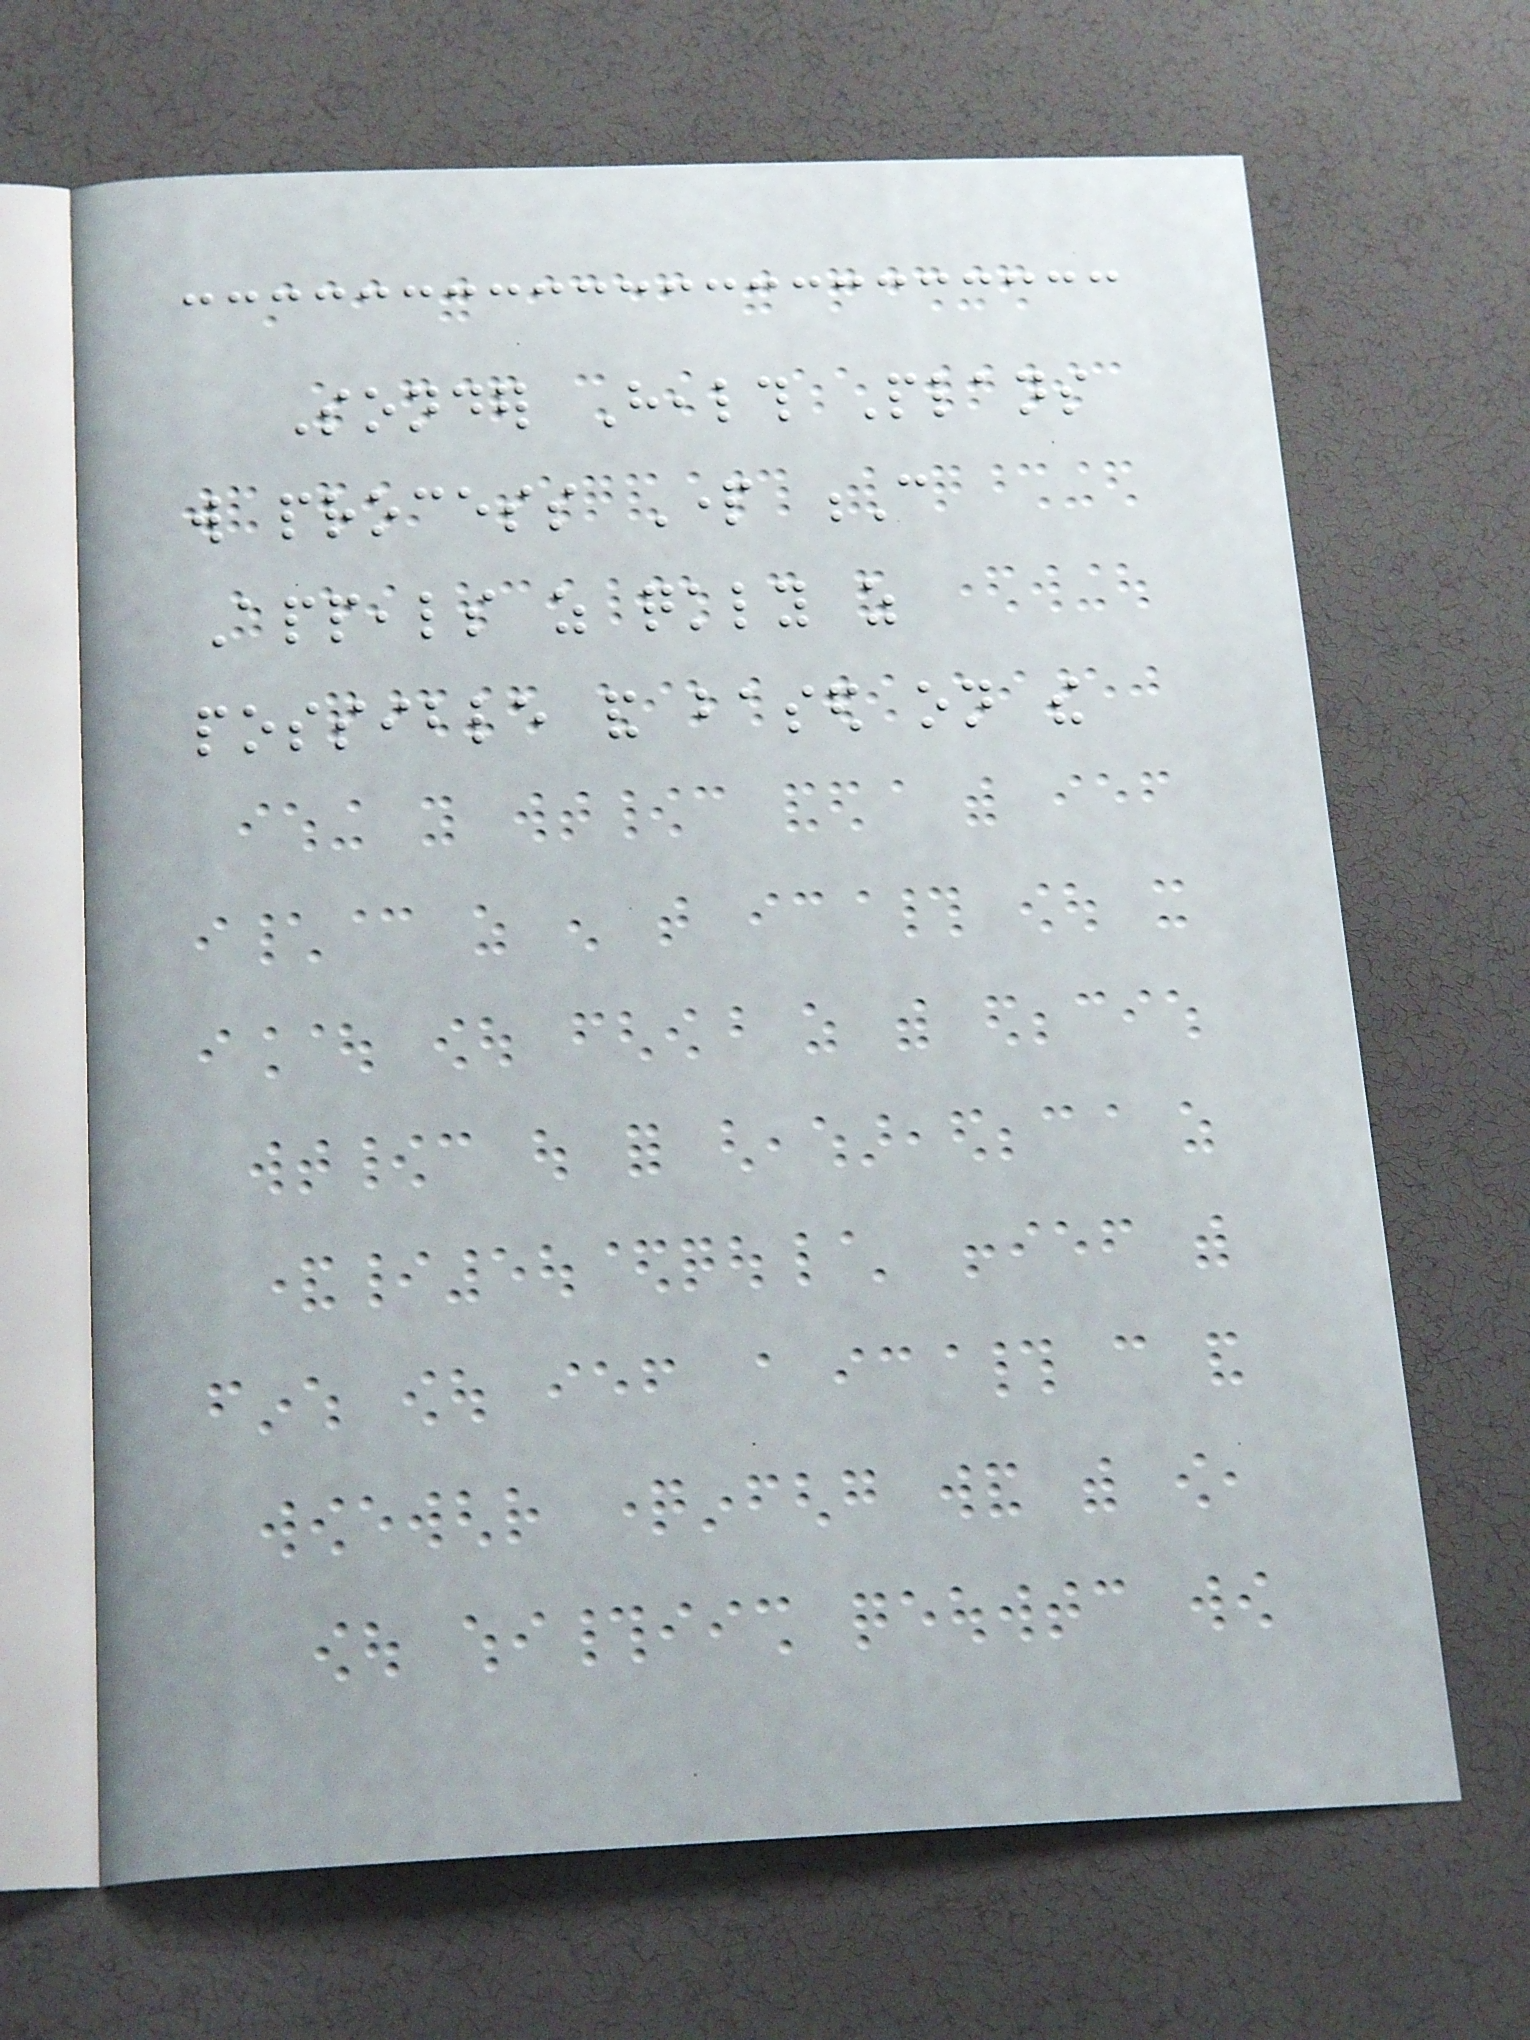Sonder Health Plans
will process Part C
Appeals as quickly as
possible and based on the
